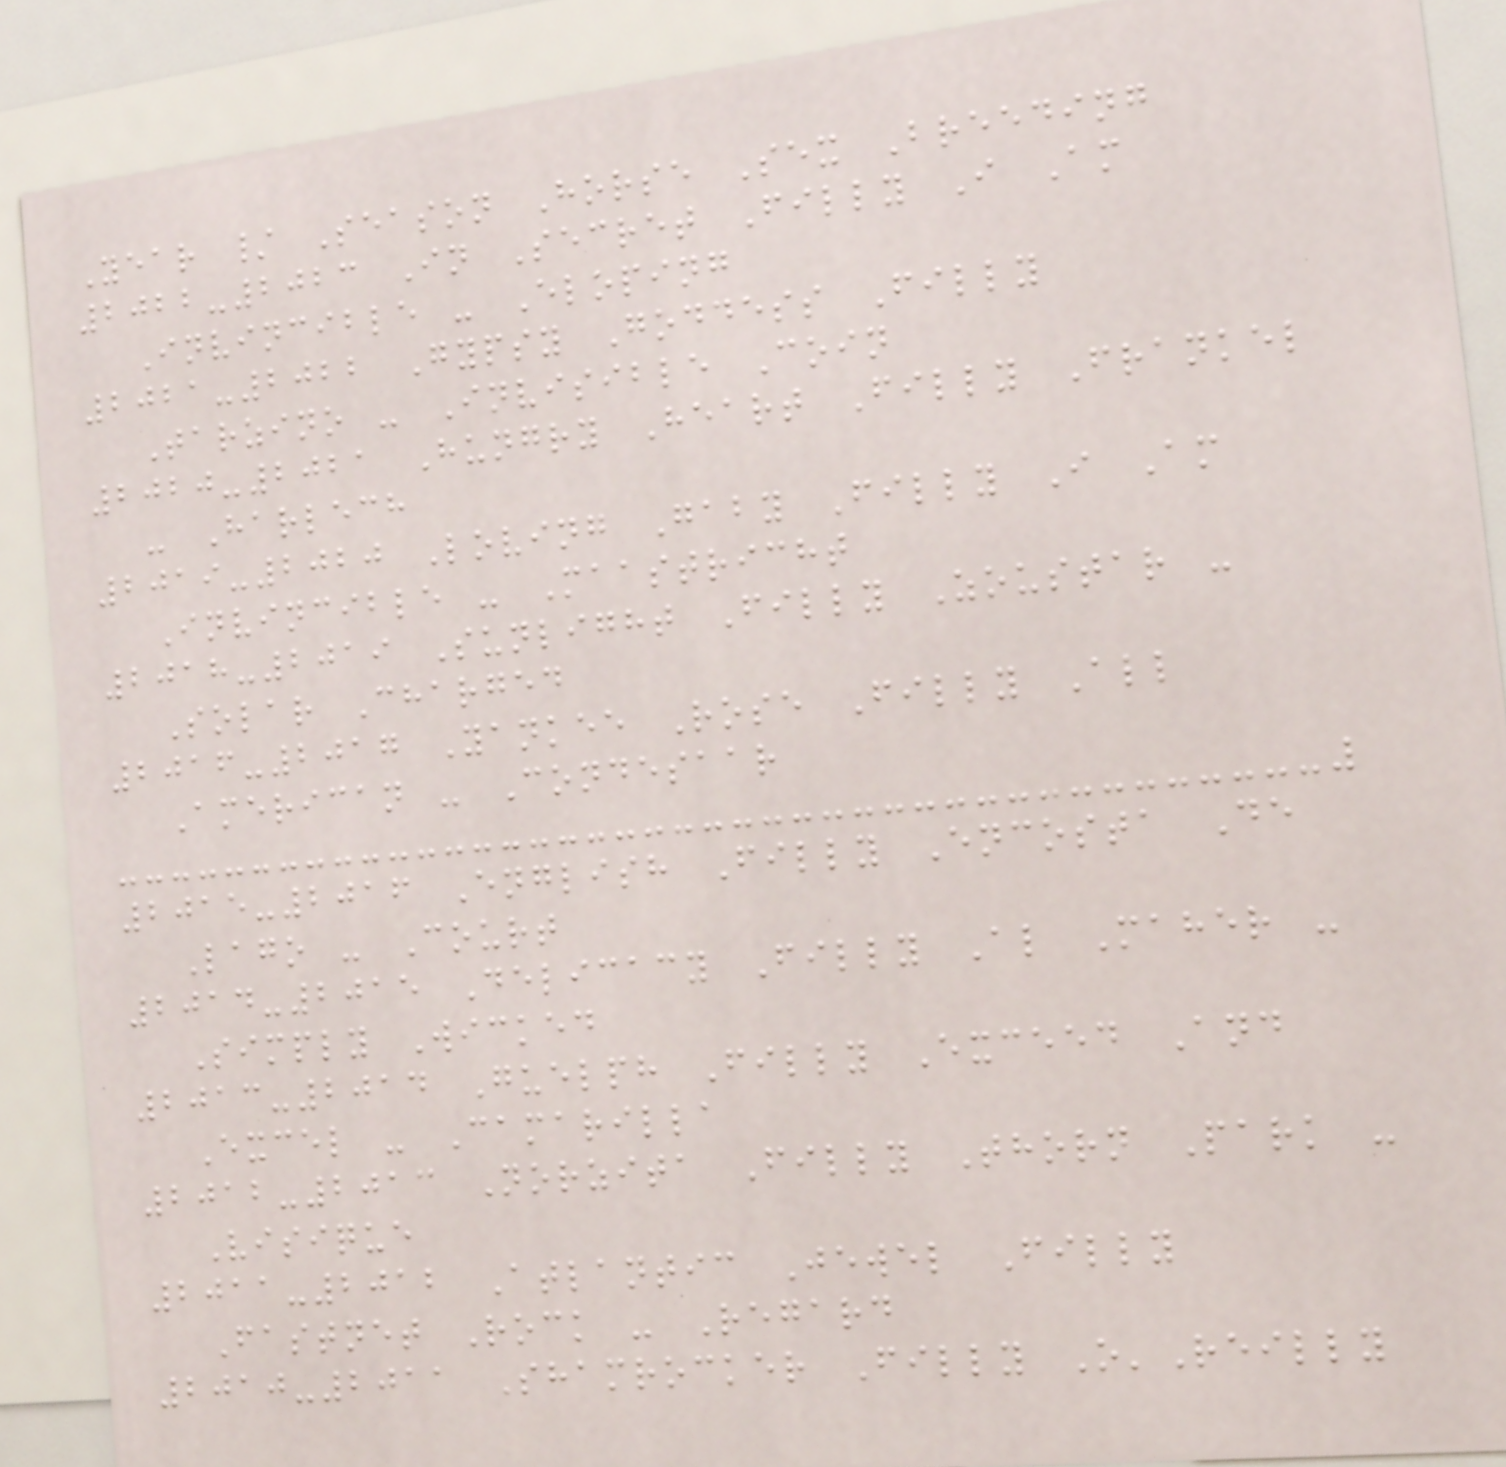Year / Season Horse Sex Breeding
2022-2023 In Secret Filly I Am
Invincible - Eloping
2021-2022 Gypsy Goddess Filly
Tarzino - Invisible Coin
2020-2021 Hungry Heart Filly Frankel
- Harlech
2019-2020 Loving Gaby Filly I Am
Invincible - Maastricht
2018-2019 Sunlight Filly Zoustar -
Solar Charged
2016-2017 Yankee Rose Filly All
American - Condesaar
2015-2016 English Filly Encosta De
Lago - Court
2014-2015 Delicacy Filly Al Maher -
Simply Wicked
2013-2014 Guelph Filly Exceed And
Excel - Camarilla
2012-2013 Norzita Filly Thorn Park -
Visique
2011-2012 Atlantic Jewel Filly
Fastnet Rock - Regard
2010-2011 Shamrocker Filly O'Reilly
